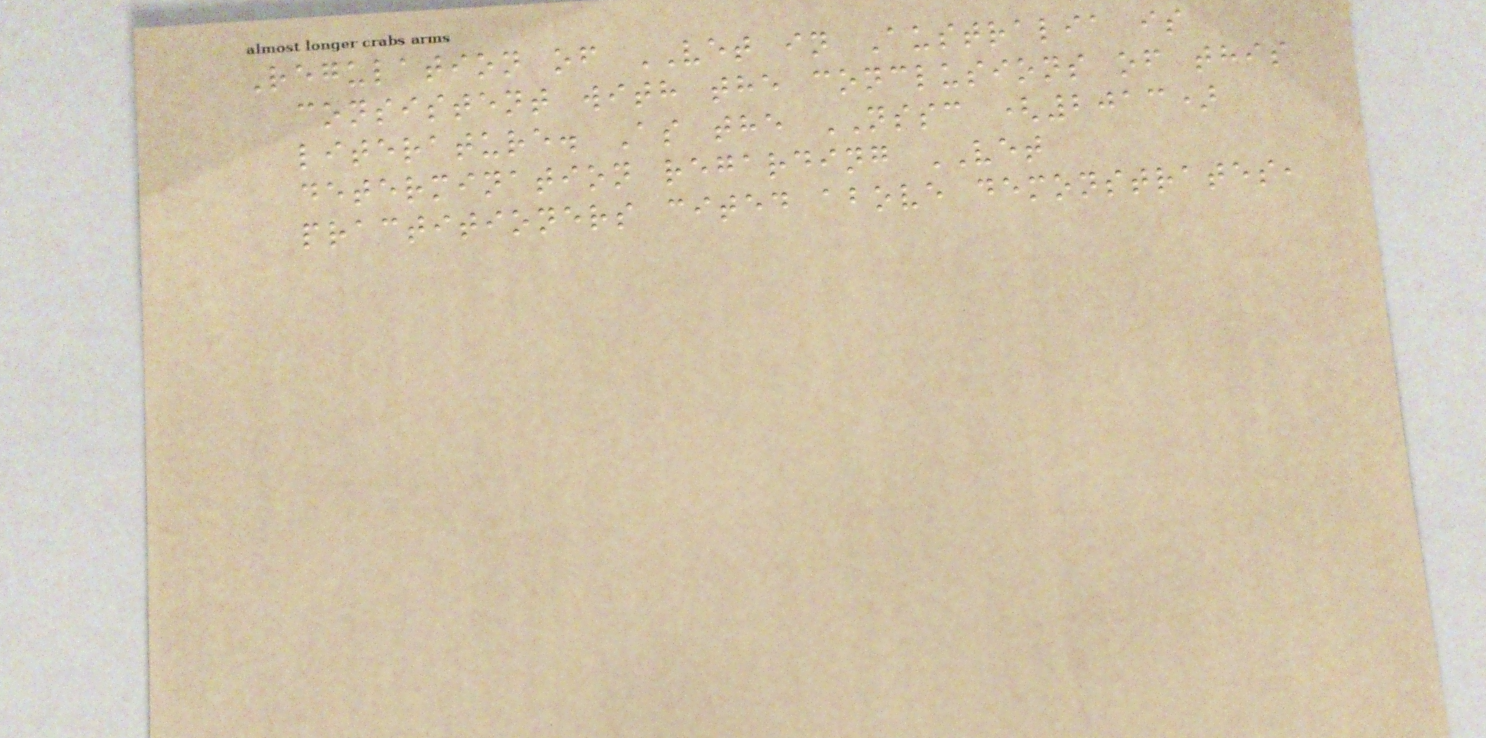Regulation of VET in Australia is
consistent with the conclusions of this
literature. As the NSSC (2013)
determination regarding VET
practitioners cited above demonstrates,
